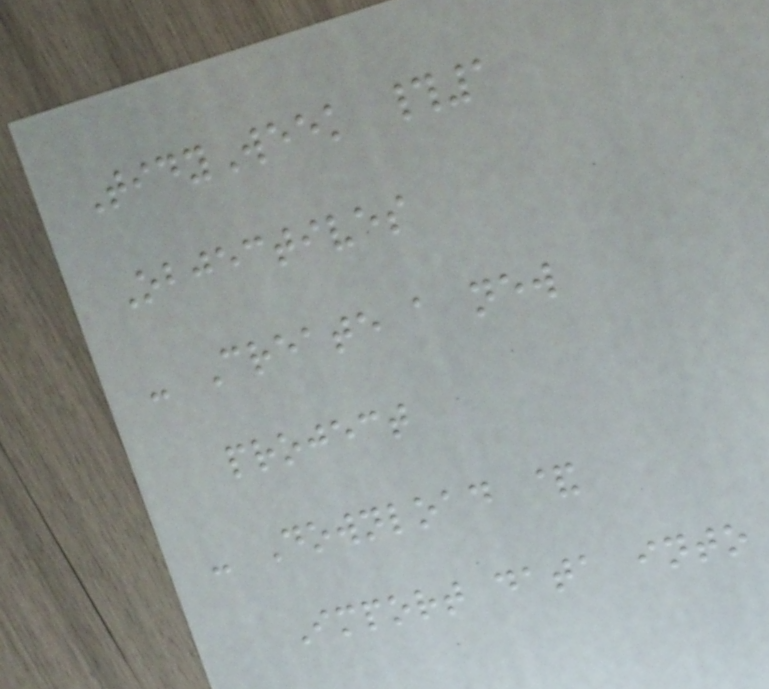TidyWeek #1
Objectives
- Create a new
project
- Download &
Import data into
